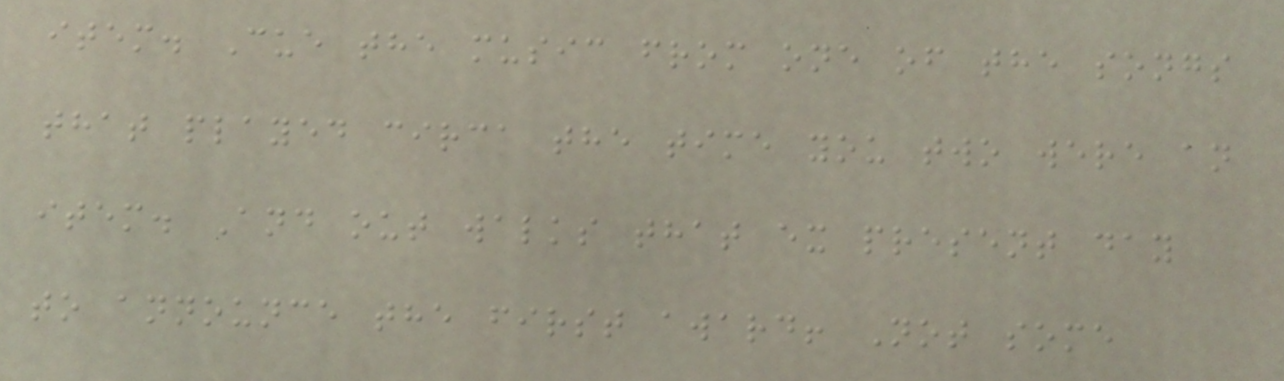item. Cue the music from one of the songs
that played circa the time you two were an
item. And out walks that ex present day
to announce the first award! Not some
